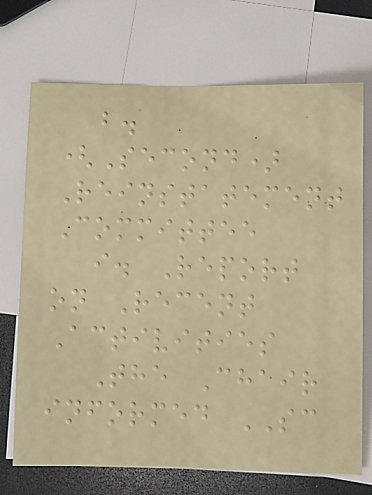b.
(Second)
Reinstatement
Committee
i. Report
on Recent
Activities
The Chair
informed SC
